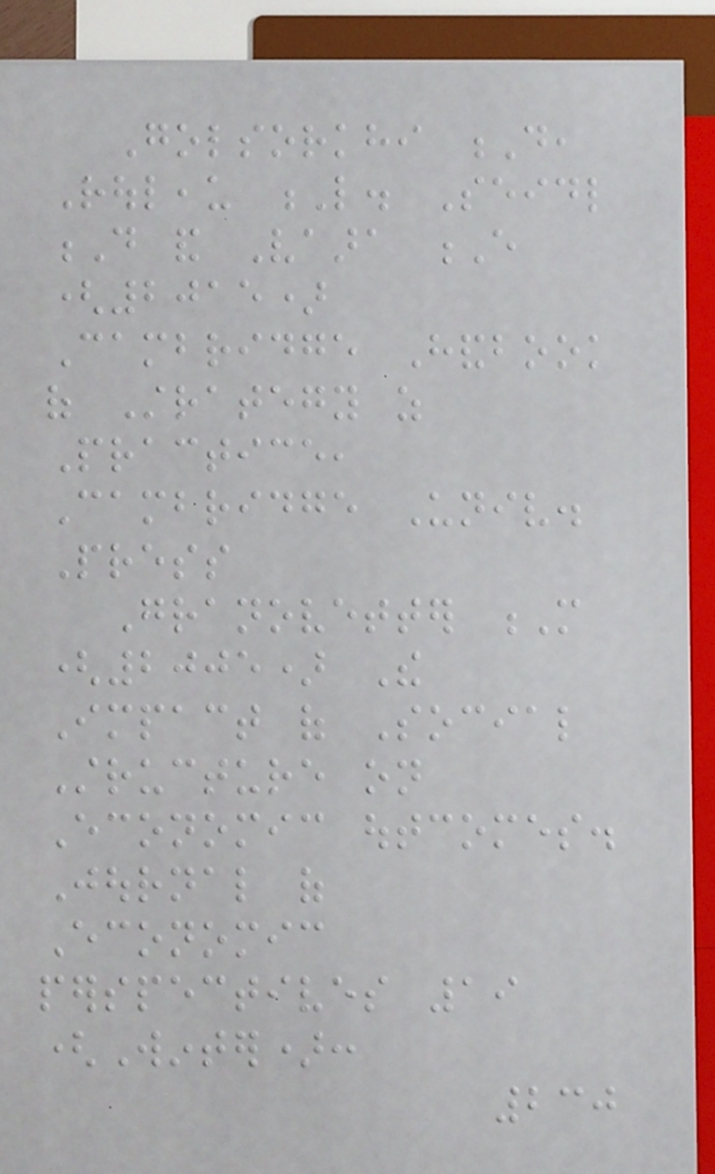Golsorkhi D,
Rouleau L. Seidl
D and Vaara E
(2015)
Cambridge Handbook
of Strategy as
Practice,
Cambridge Univ.
Press
Granovetter M
(2005) The
Impact of Social
Structure on
Economic outcomes.
Journal of
Economic
perspectives 19
(Winter):
230
